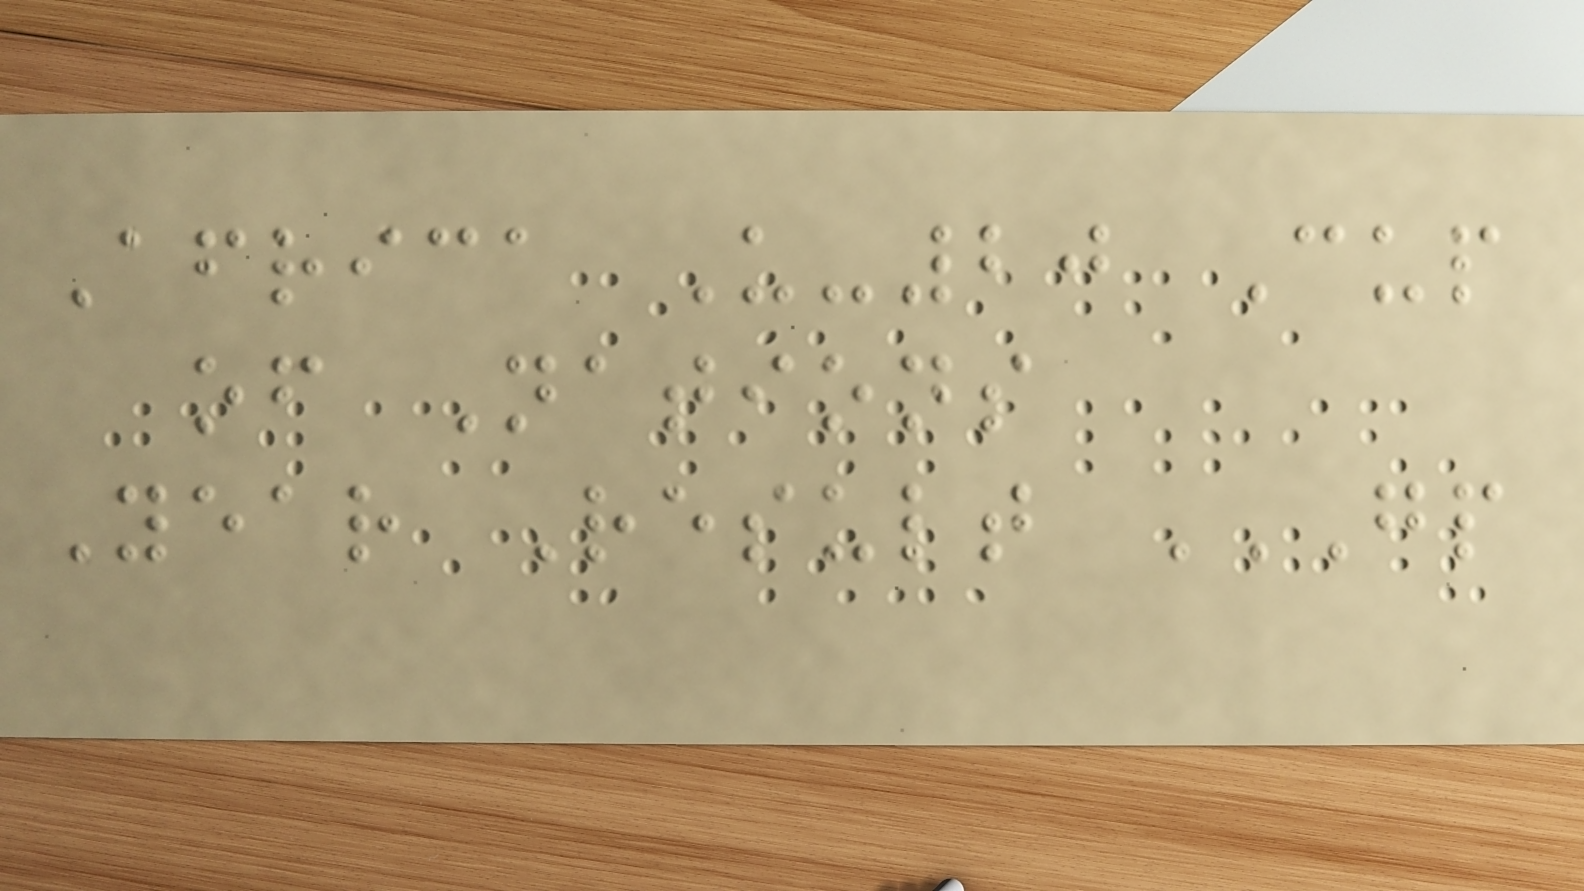Africa U-20 Cup
of Nations
Year Result GP
